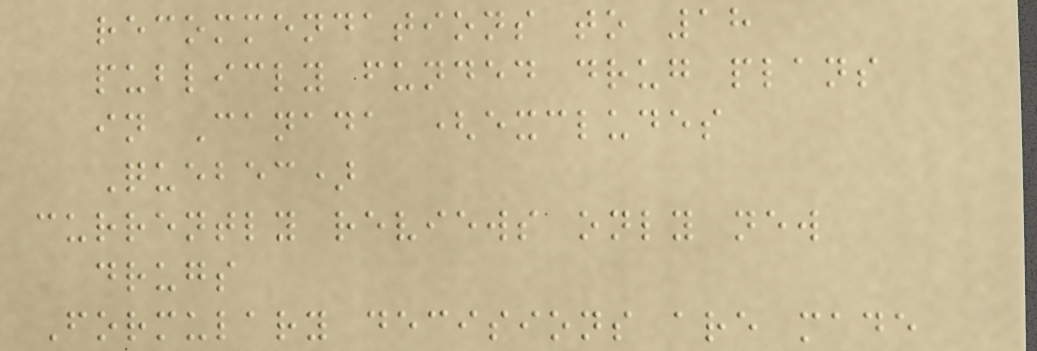recommendations to 18
publicly funded drug plans
in Canada (excludes
Quebec)
currently reviews only new
drugs
Formulary decisions are made
